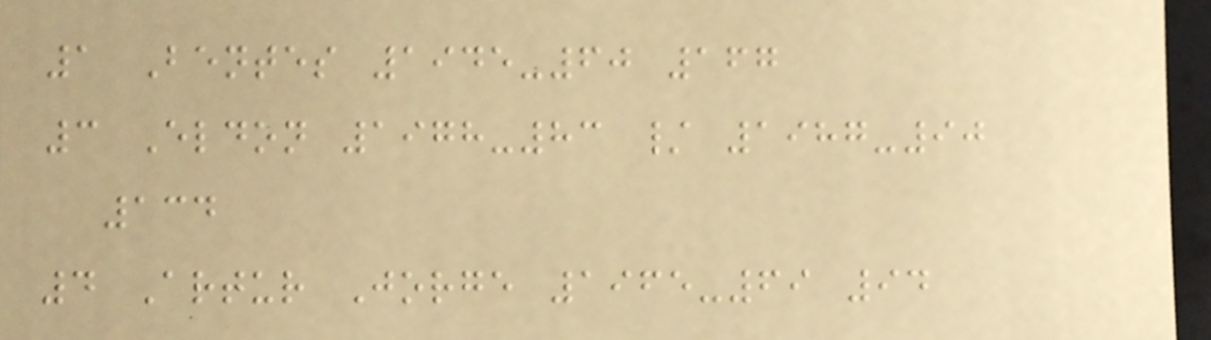1 Bentes 1945-60 167
3 Eldon 1978-83 / 1987-90
134
4 Artur Jorge 1965-69 94
